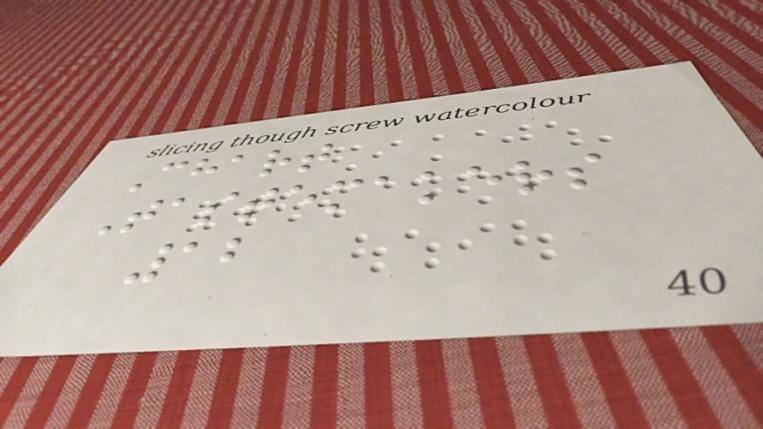Chart
Tastemakers
12
